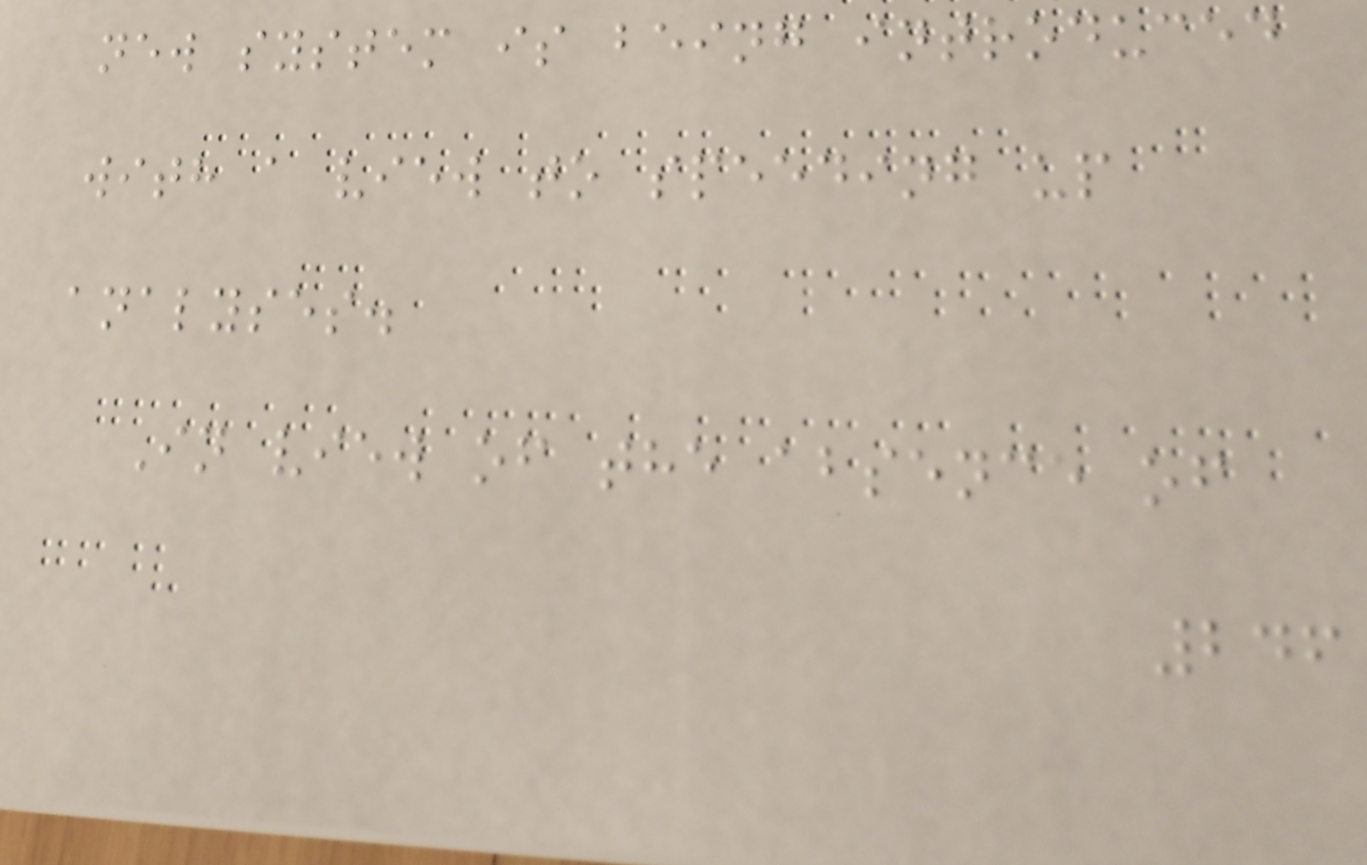new system is being introduced
with a view to speeding up
analyses.
In view of the absence of
246
